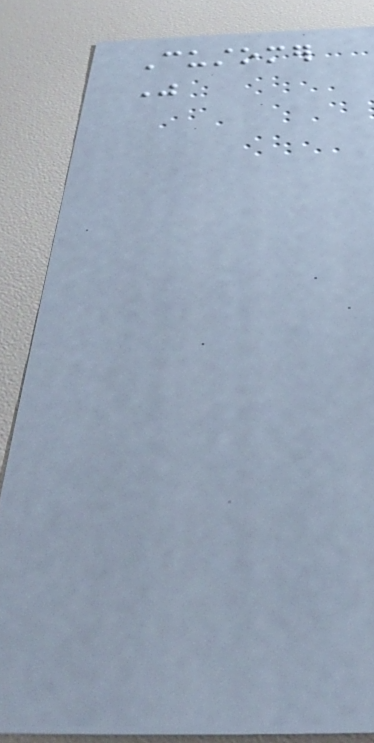Customer
Was
